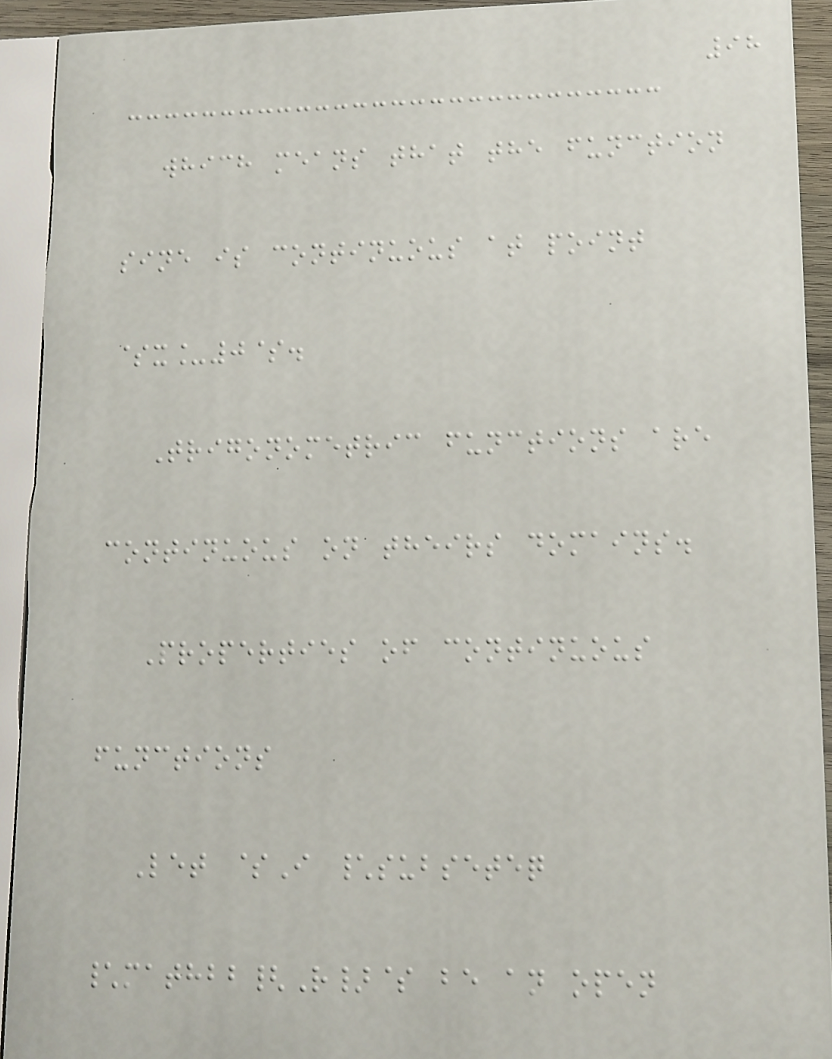98
which means that the function
sine is continuous at point
$x_0$.
Trigonometric functions are
continuous on theirs domains.
Properties of continuous
functions
Let $I \subseteq
\mathbb{R}$ be an open
